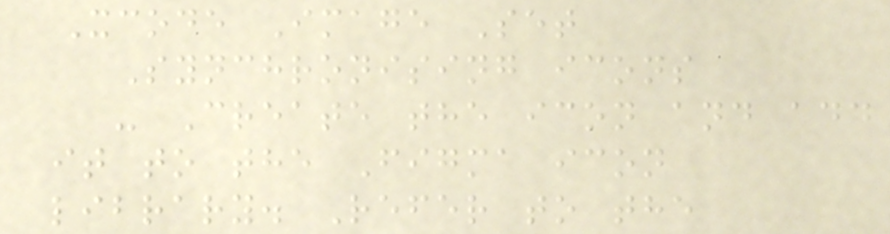Xcode Image Set
Synchronising icons
- Create the icon and add
it to the Figma icon
library. Refer to the
